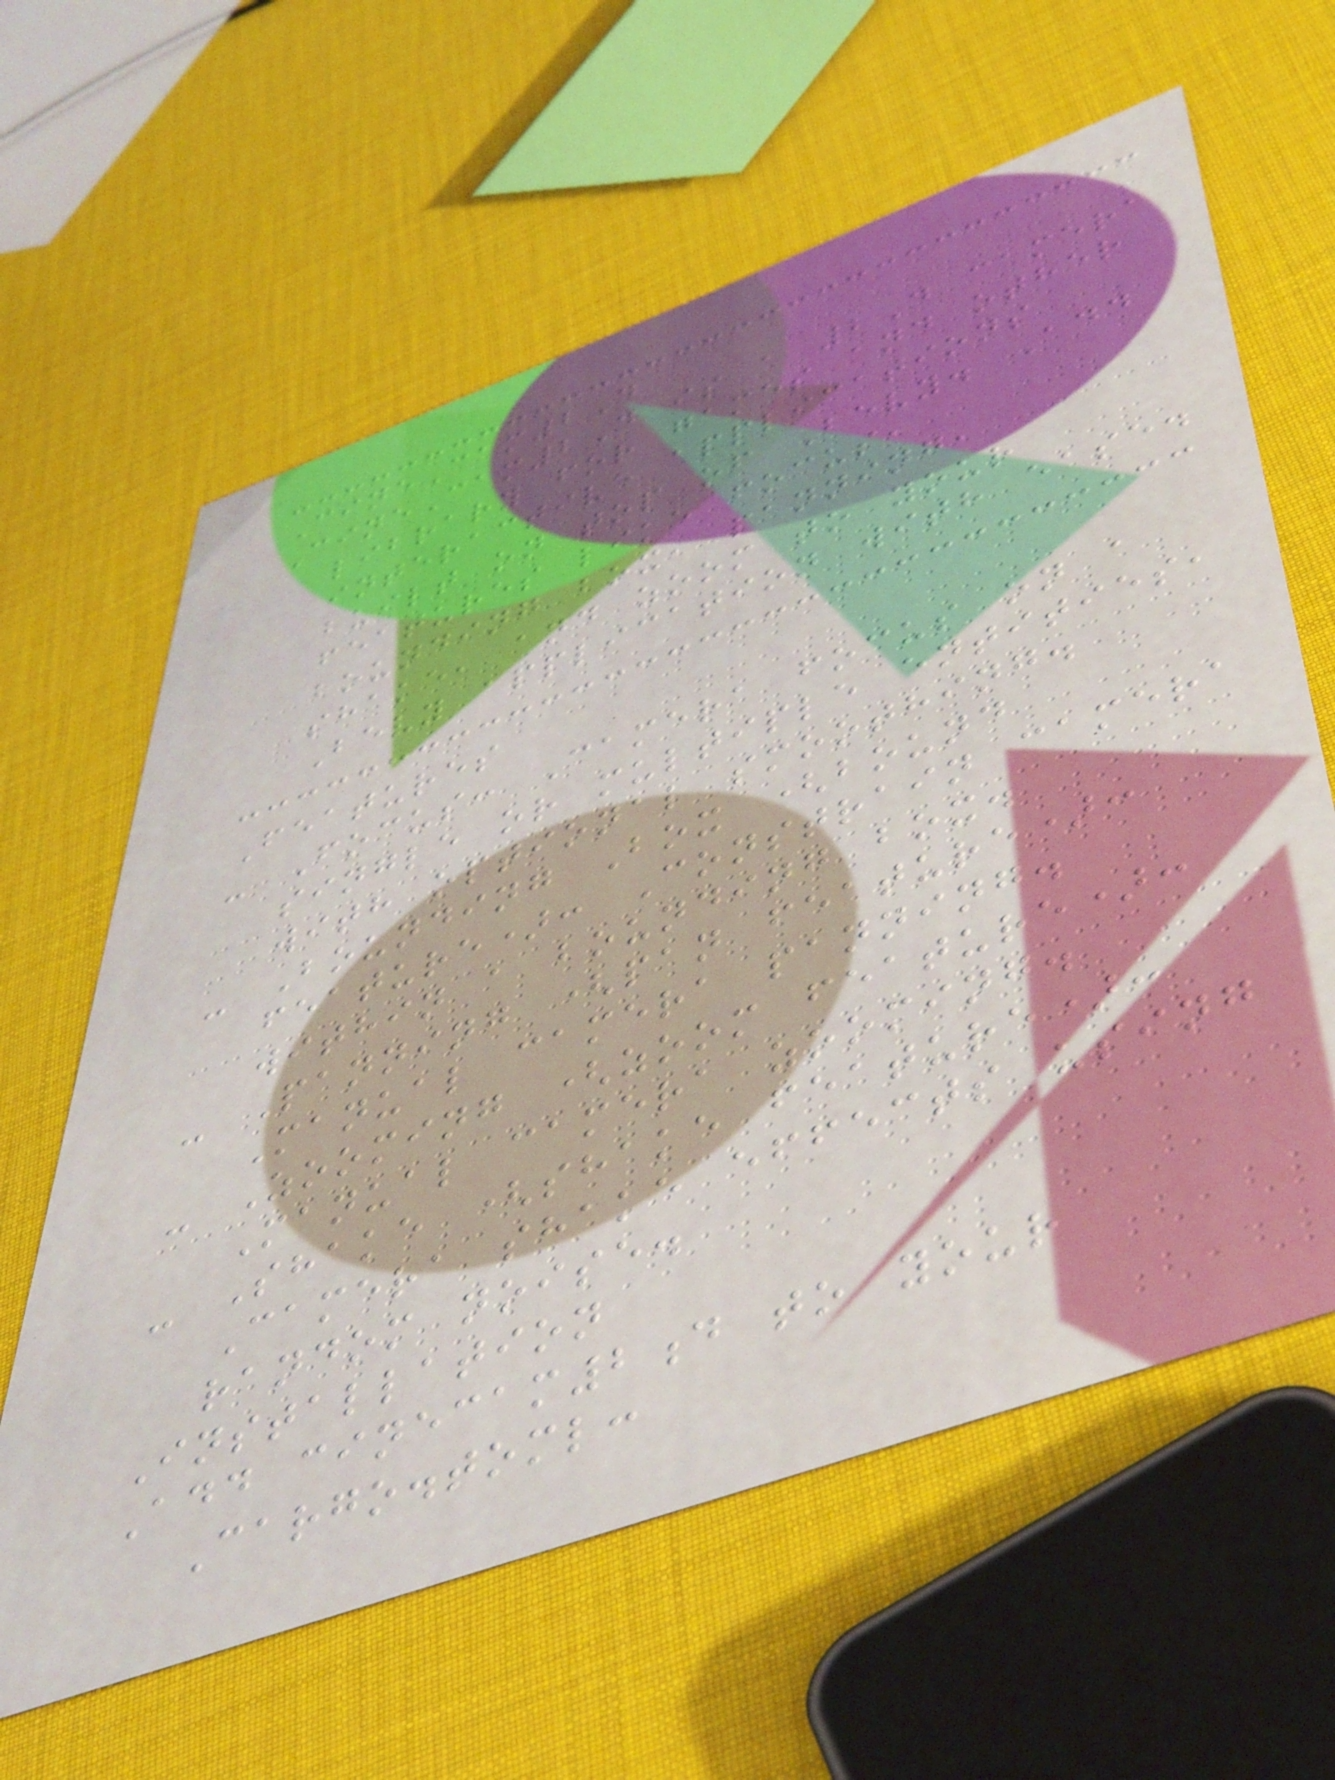CineCam2D
CineCam2D is a 2D camera
library for games and other
interactive applications
built on top of Bevy. Add
features like focus,
bounding box, panning,
shake, and zoom to your
Bevy application with ease.
Features
- Focus: Camera focus on a
single or multiple entities,
with optional smoothing.
- Bounding Box (bound
feature): Constrain camera
within a bounding box.
- Panning (pan feature):
Manual camera panning.
- Zooming (zoom feature):
Manual camera zooming.
- Shake (shake feature):
Camera shake effects using
random noise.
Installation
Add cinecam2d to your
Cargo.toml:
